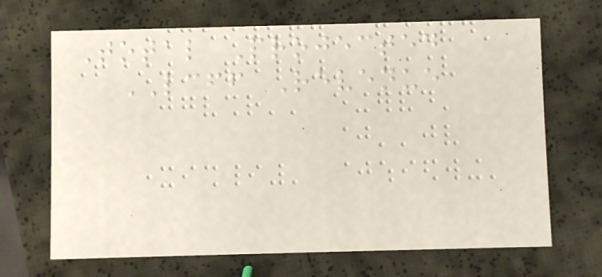Total Projected
LCFF Revenue
